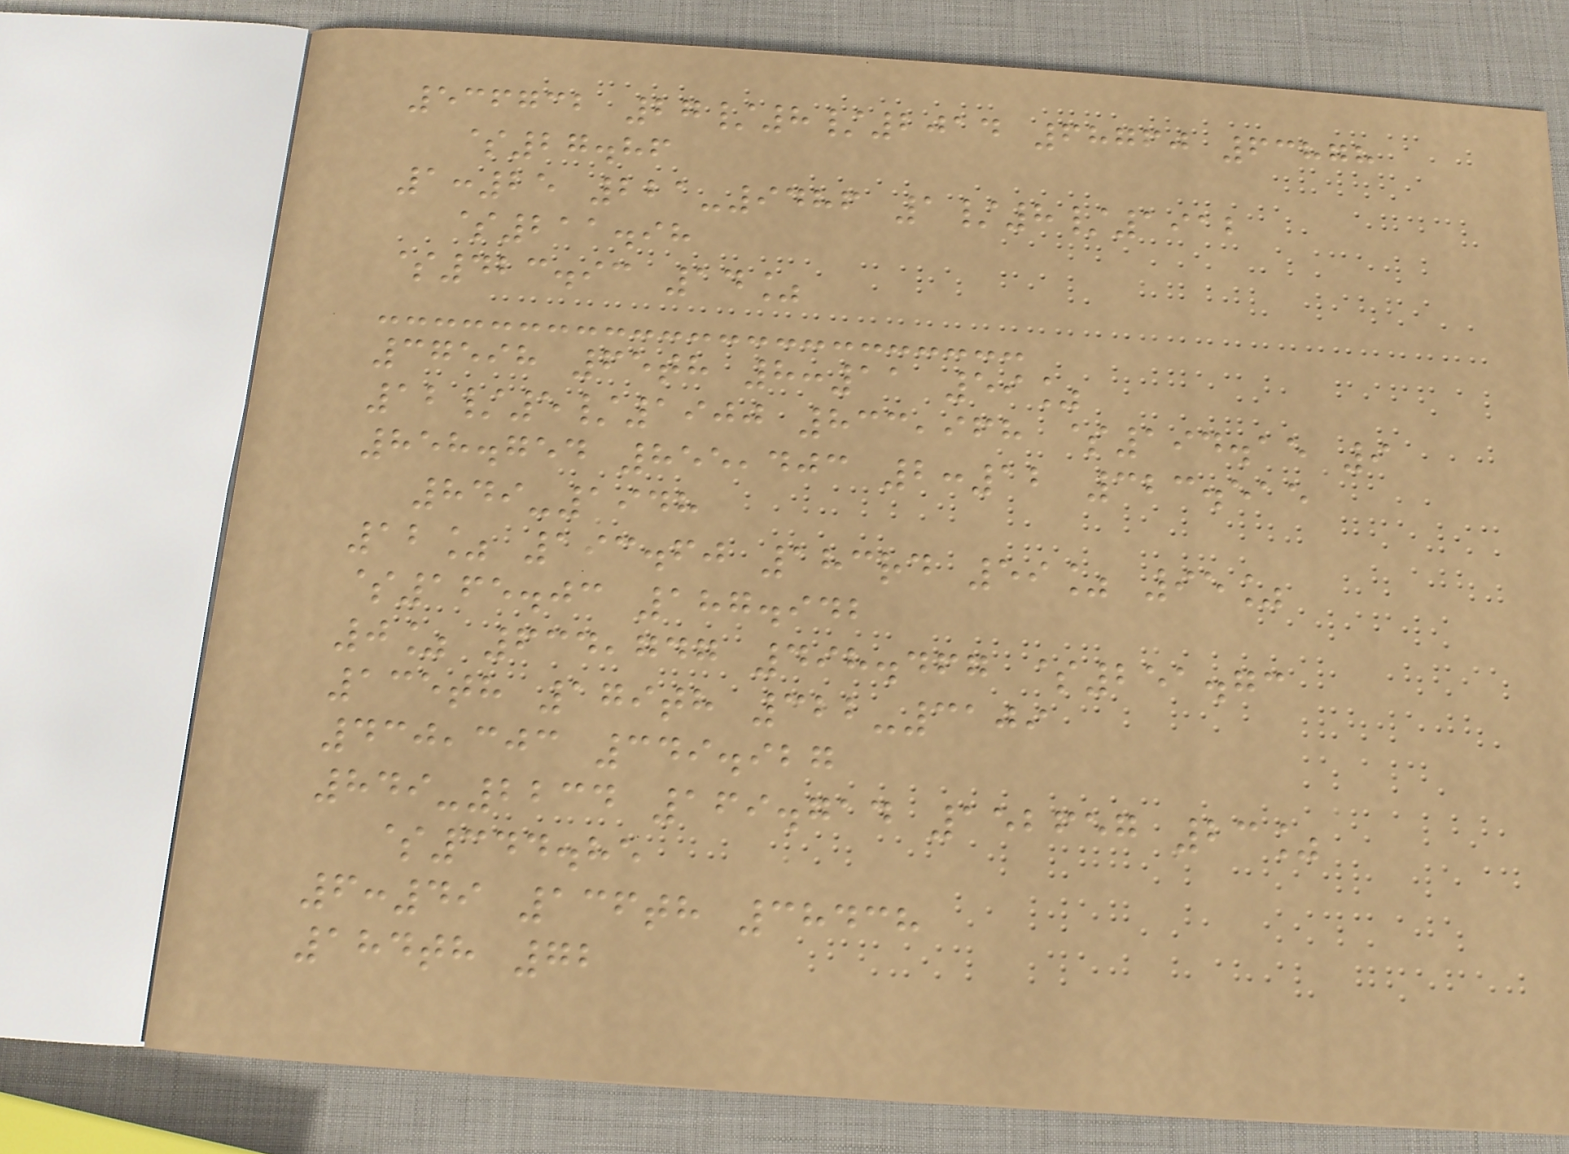536732 27/8/2014 68760 63878
$27.86
1:25 221-9486 1/8/1912
$211.98
$423.93 14%
37598 65th 8:11 59%
12/5/1900 833,968 $194.15 9
858.754 855,403 2:12 323.515
849-1948
12% 193.60 183rd 59% 95%
$165.03 187.942
0% 634,747 498.467 $251.73
135th 179th 322-3109
430,303 349.927
849-2234 169.714 152657 23%
$344.85
6:49 136th 38438
184th 72
